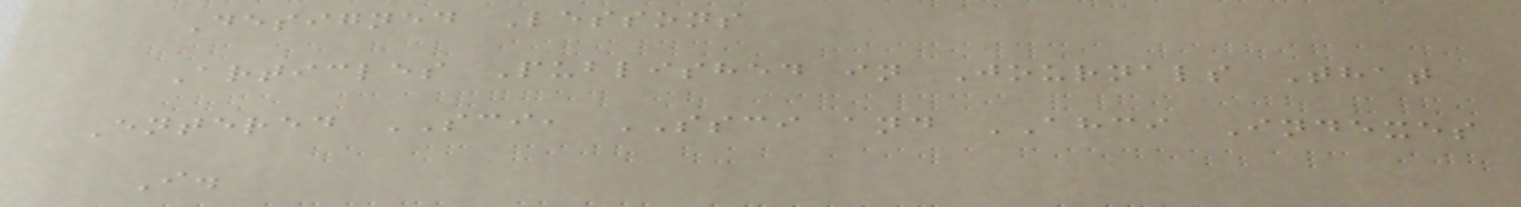Designed Lessons
Articles Published in Journals That
Entered SCI, SSCI and AHCI Indexes
I.
